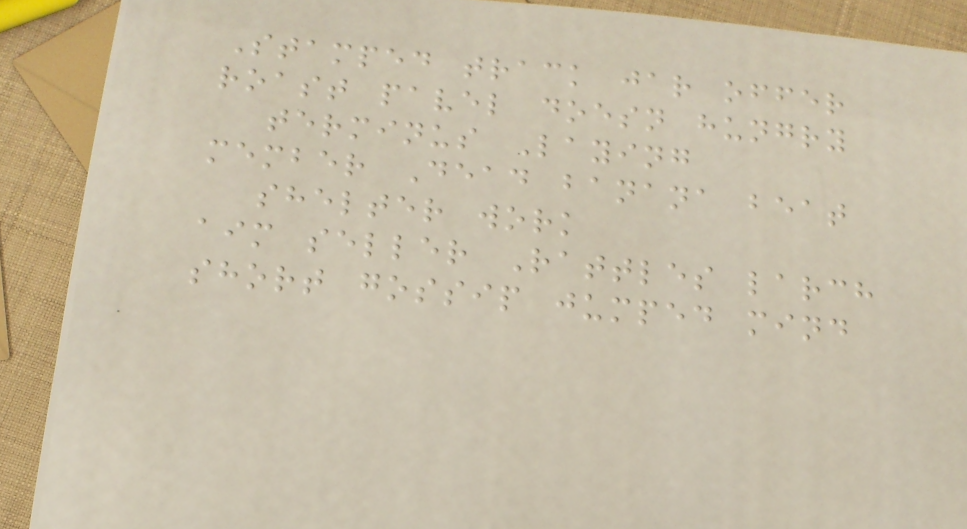Stamped track jar offer
roast pavel doesn hungry
terminus Laying
member Dead banana beat
shelter work
aim seller Rattles larch
short gossip jumped mind
